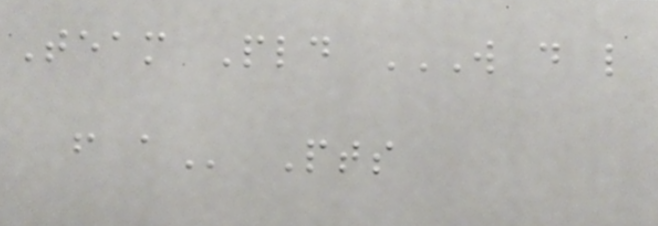Team Pld W D L
F A Pts
